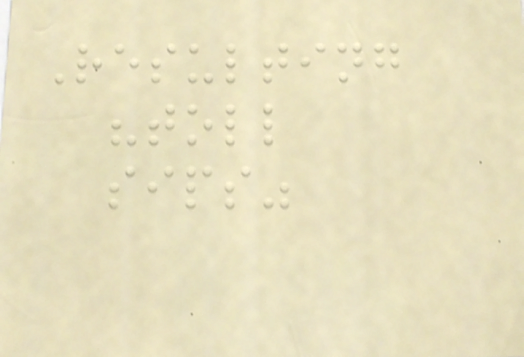Resulting
"toll
sips"
